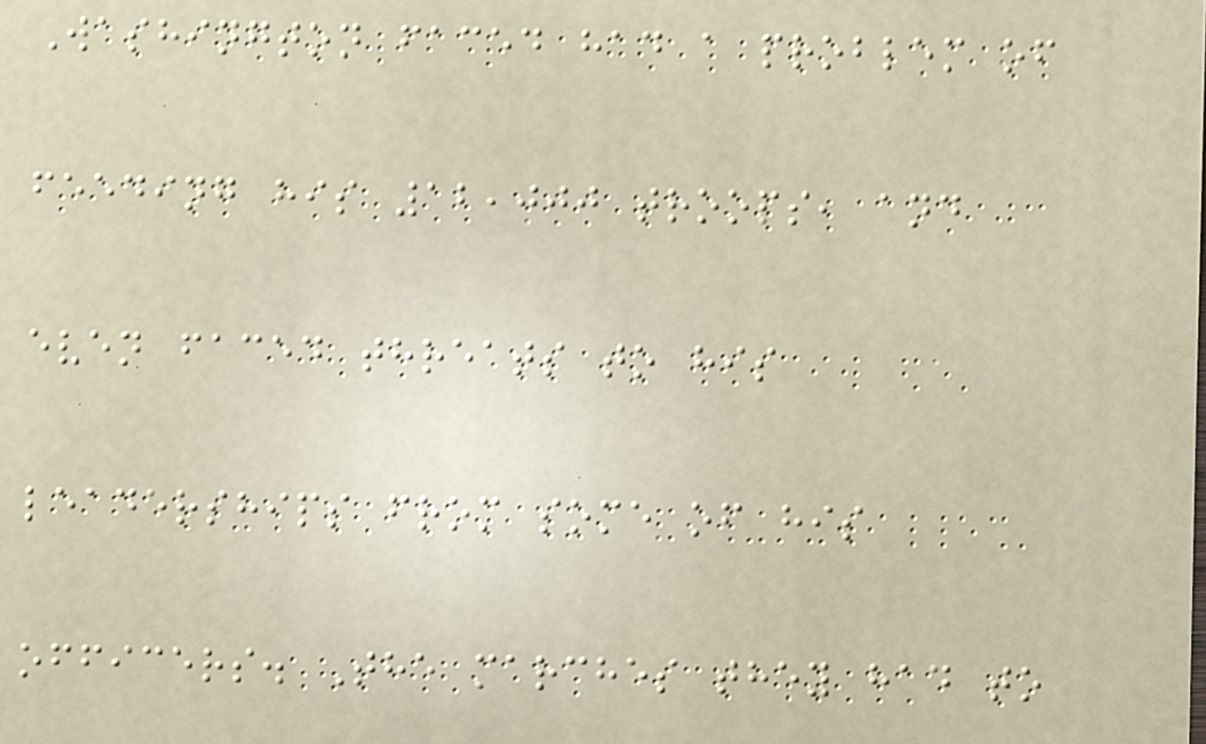Washington faced had a problem of
feeding his 12,000 troops, and
even faced threats to his
leaderships from some of his
officers. The marches they had to
